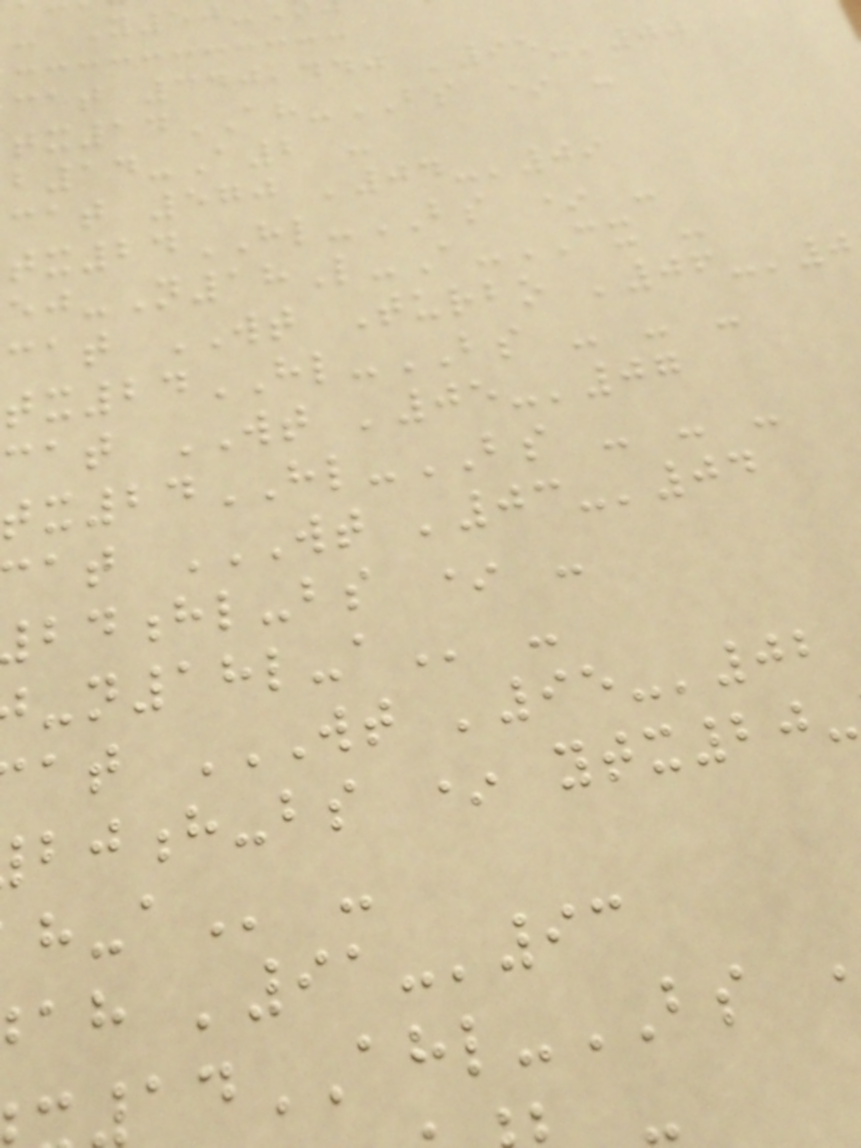- Y50
cat 340,440 '95-'00
14AH-BS * -
14-A2 -
cat 570 '04-'09
24HL-BS * -
-N18L-A-CX -
cat WT Turbo '06-'0
24HL-BS - - -
cat WT '05-'07
24HL-BS - - -
hl-bs * -
h-bs *
ah '91-'93
AHL-BS
